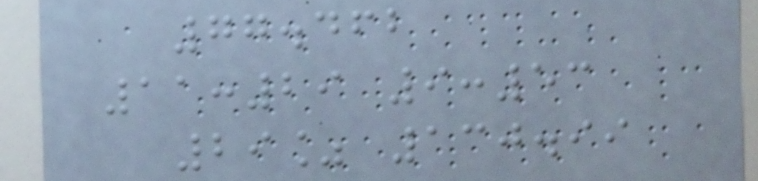77.462
11:29 9:53
29% 130.99
